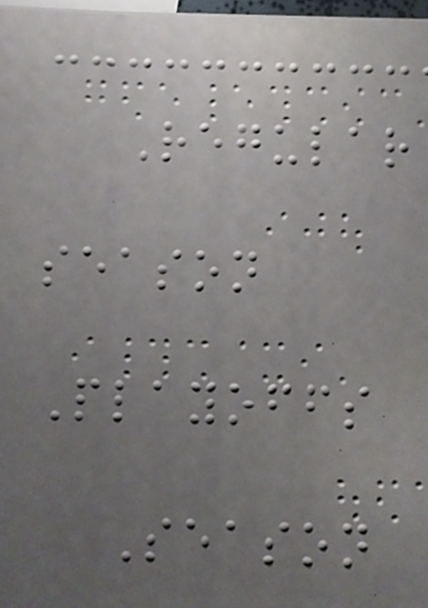Regular
season
Playoffs
Season
